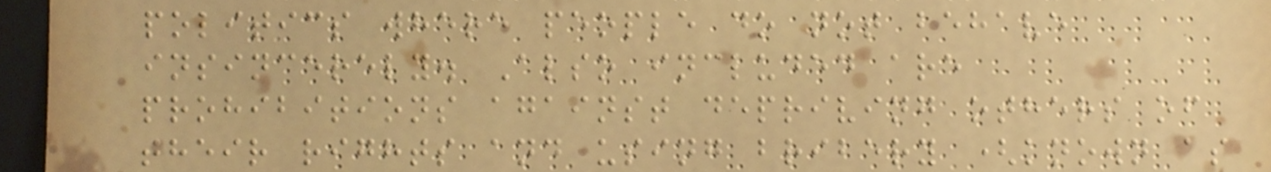politics where people do not behave
insincerely. Also included are
prohibitions against depriving others of
their rights and using bribery (known as
